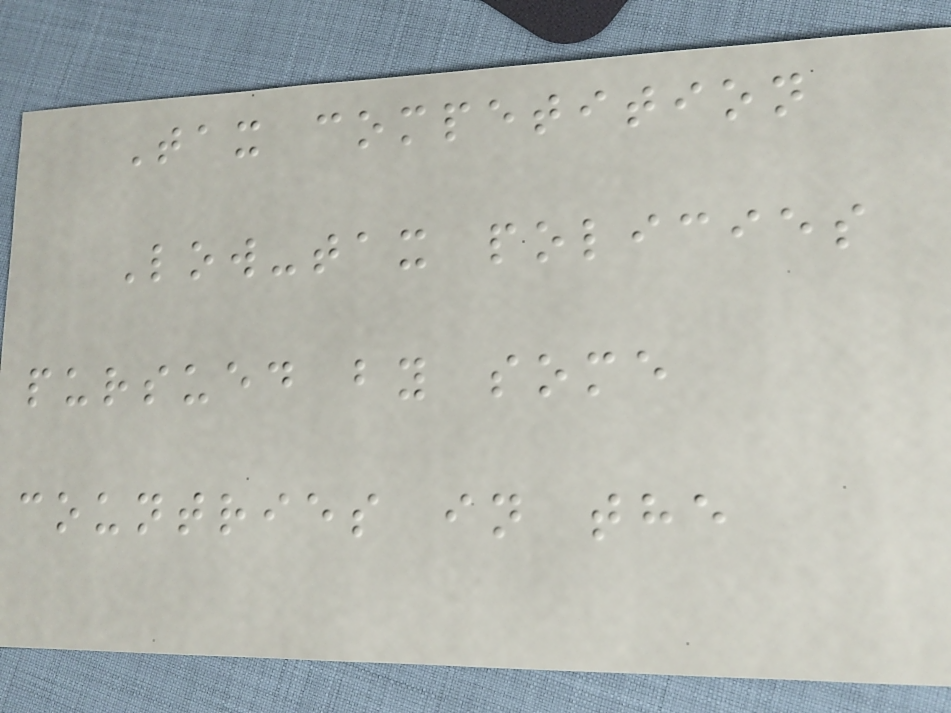Tax competition
Low-tax policies
pursued by some
countries in the
